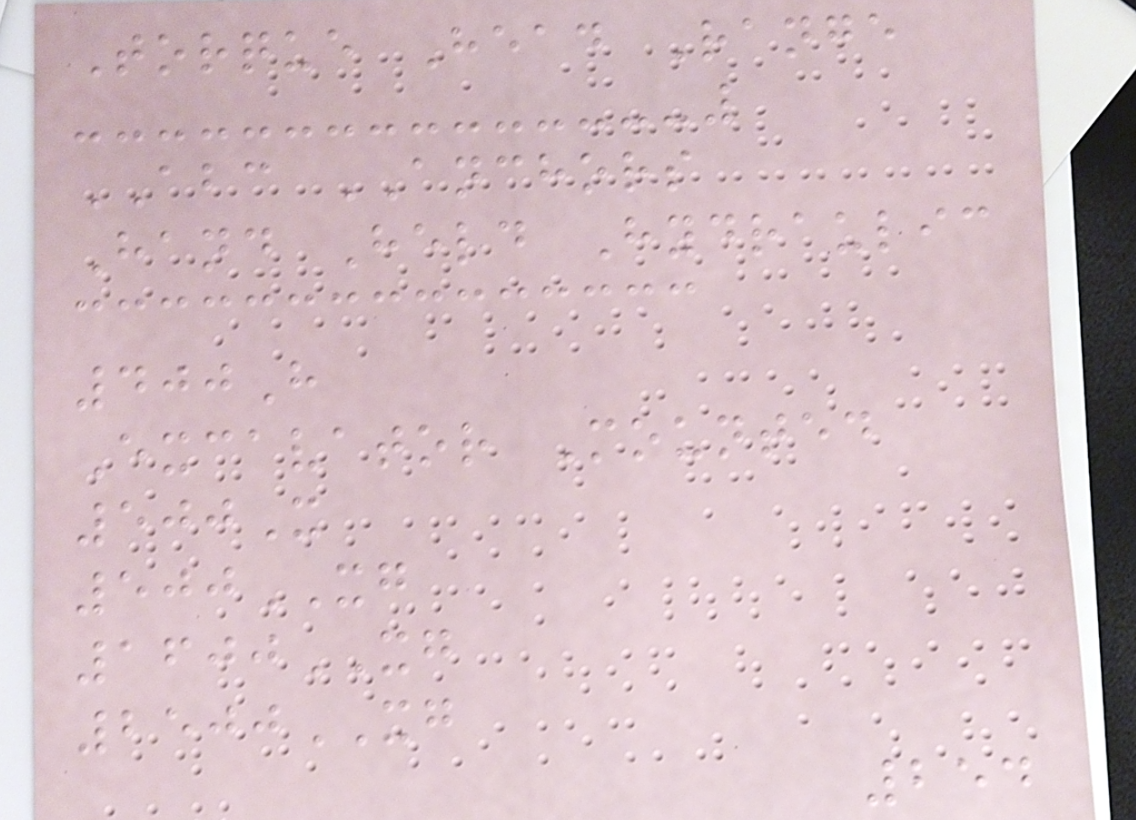Torque Head Range
ABC ANCHORS
Hand Held Hydraulic
400H
Excavator Mounted
500X
500XG
1600XG
2500XG
254
